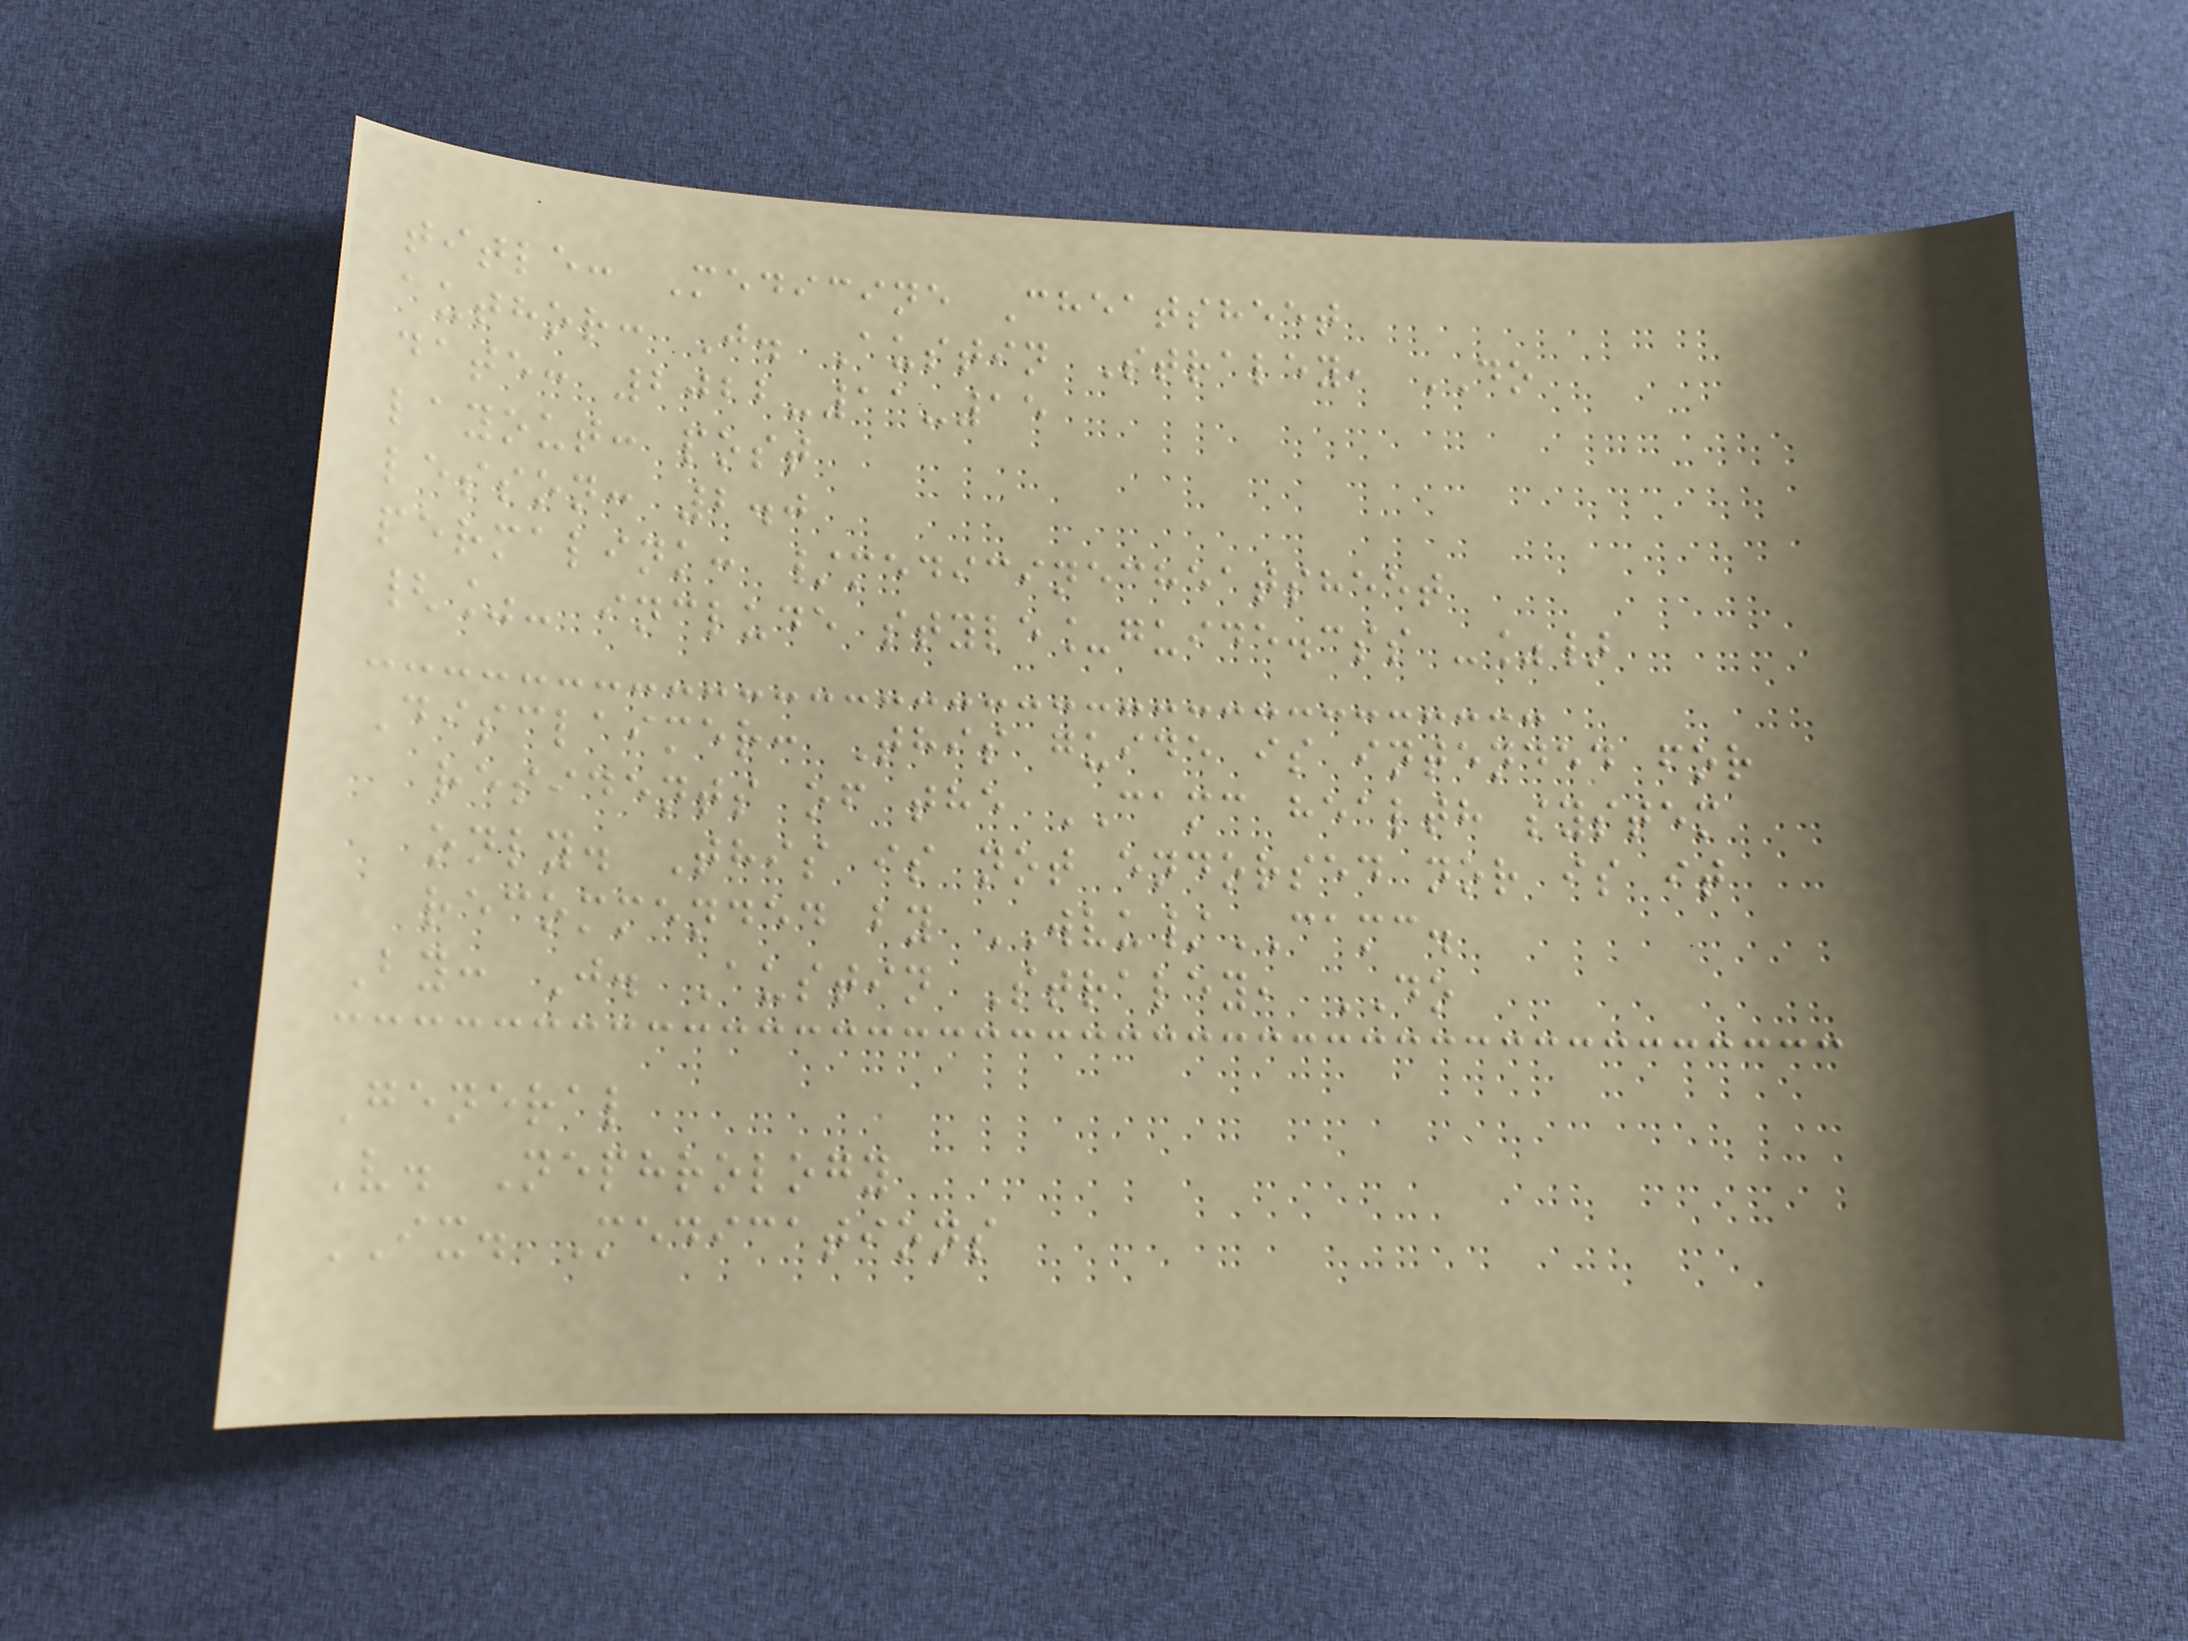title: Medicine Cheatsheet
author: J. Austin Straley, DO
date: 2022-11-15
layout: post
lesson: 2.0
permalink: /medicinecheatsheet
{%- include style_guide.css -%}
Disclaimer: This guide is intended for
residents of the CAMC health system
only. This is not endorsed nor is it
recommended by WVU/CAMC.
By: J. Austin Straley, DO
General
V. Nephrology
IX. Medications
